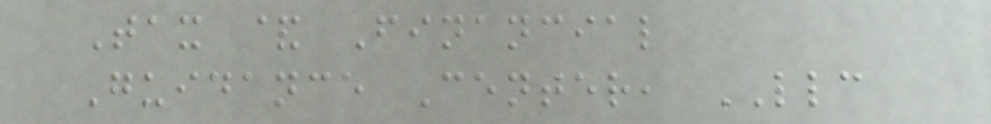Tax & Financial
Guidance Center, LLC
